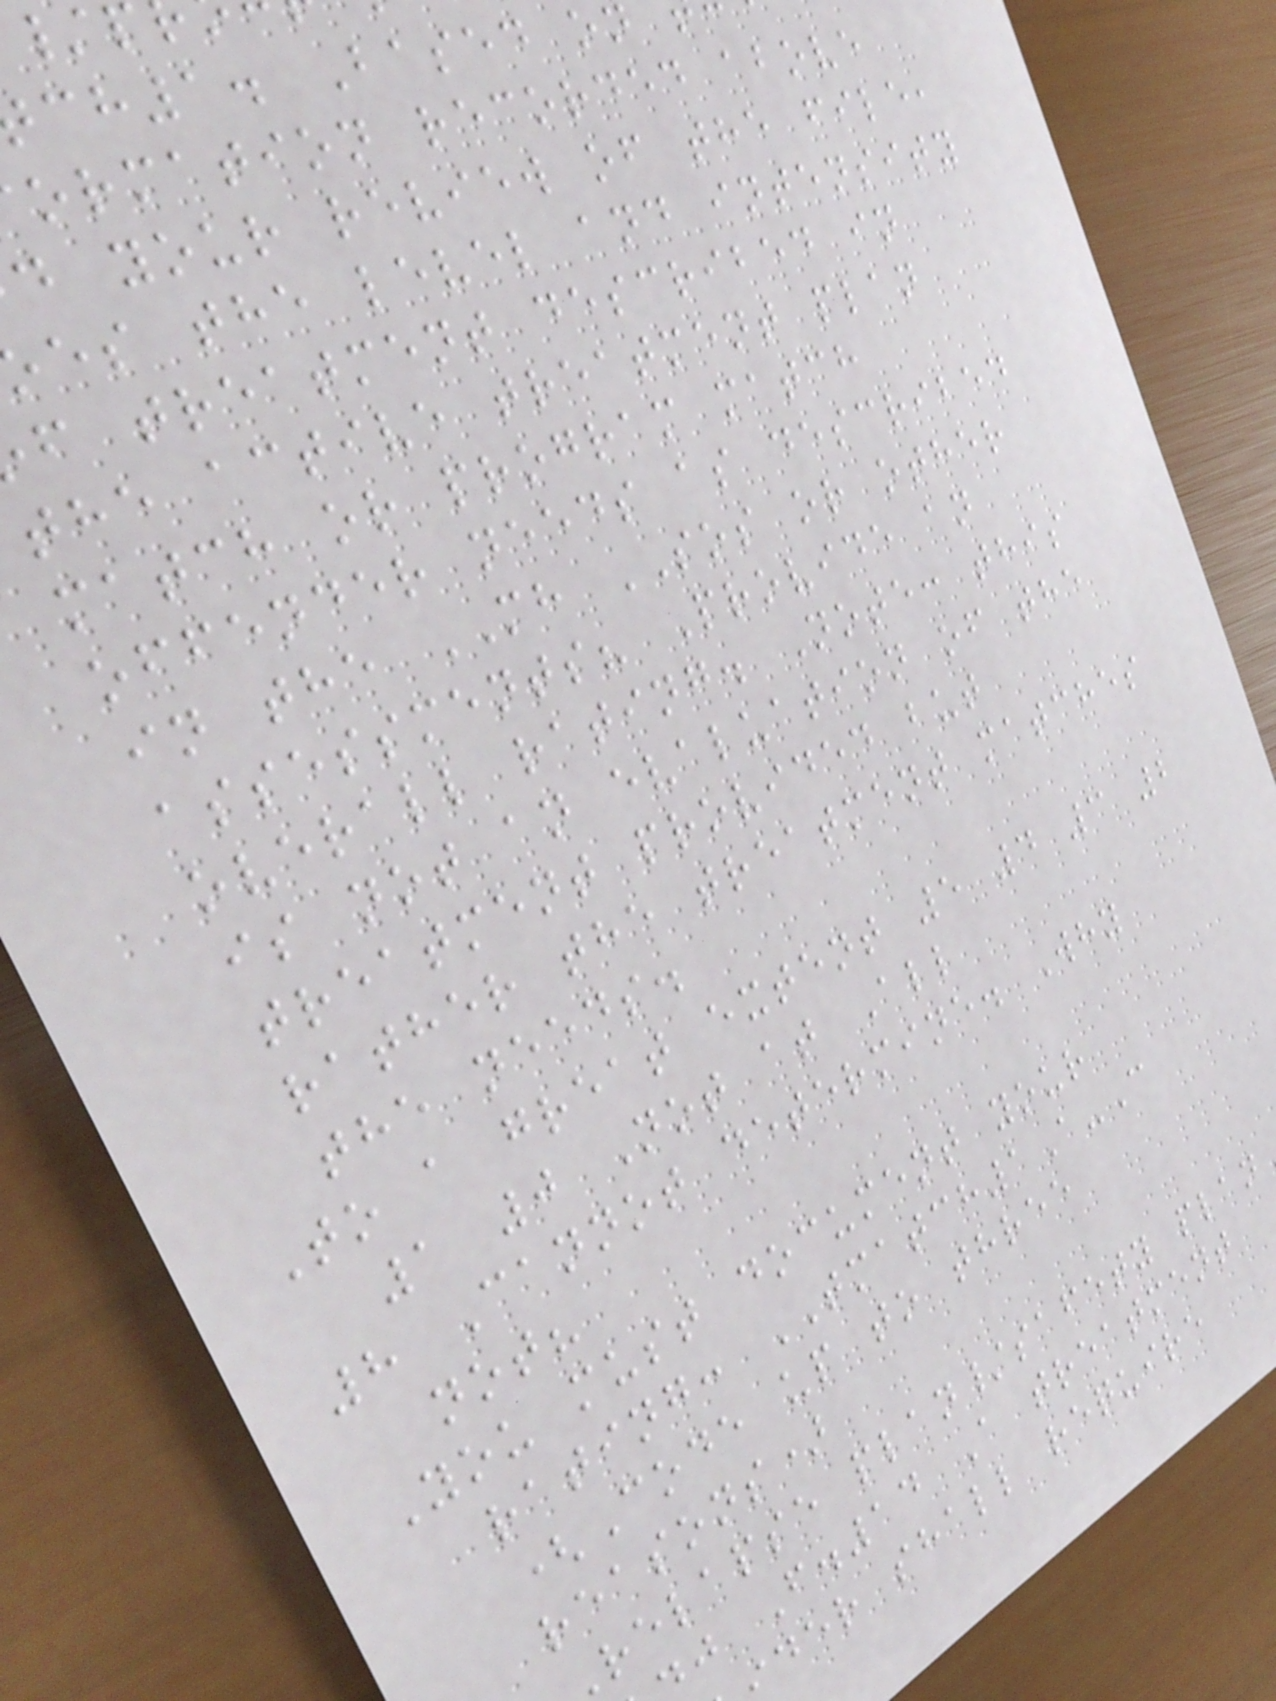ch1. Based on
ormation recorded above
d your review of the file,
es the level and intensity
f treatment described in
the active treatment plan
match or program match
offender needs as described
in the MH SOS or other
assessments? Provide an
overall rating. Note: this
is not an evaluation of the
treatment provided but
rather the treatment matches
the needs.
To a great extent 5 4 3 2
1 0 Not at All
8 Cannot determine. Why
not?
You must document your
rating: TMATCH1A-C
(Code up to three
reasons)
relapse plan/safety
j F.14 A treatment
der shall require
